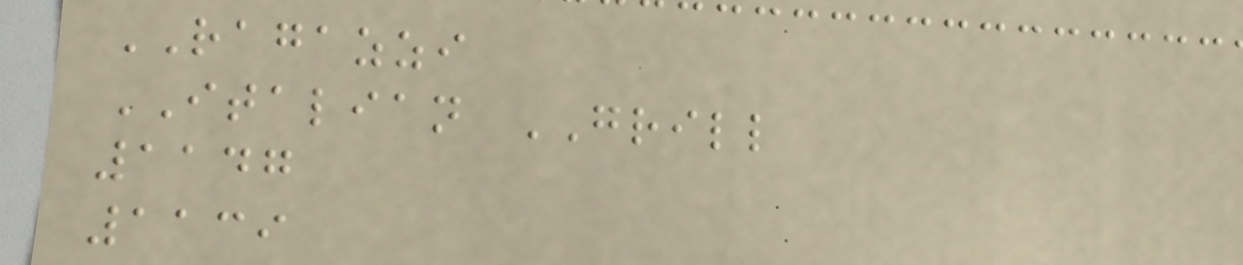RAGAZZI
ITALIAN GRILL
1147
1139
